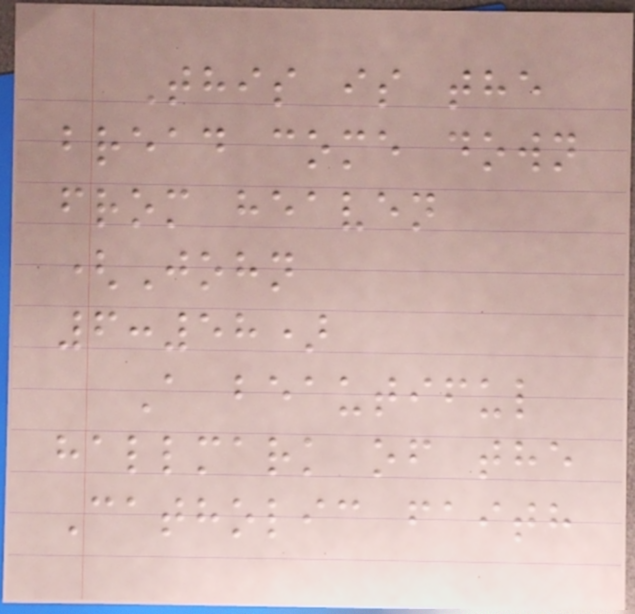This is the
bread come down
from heaven
(John
6:58)
A beautiful
hallmark of the
Catholic faith
